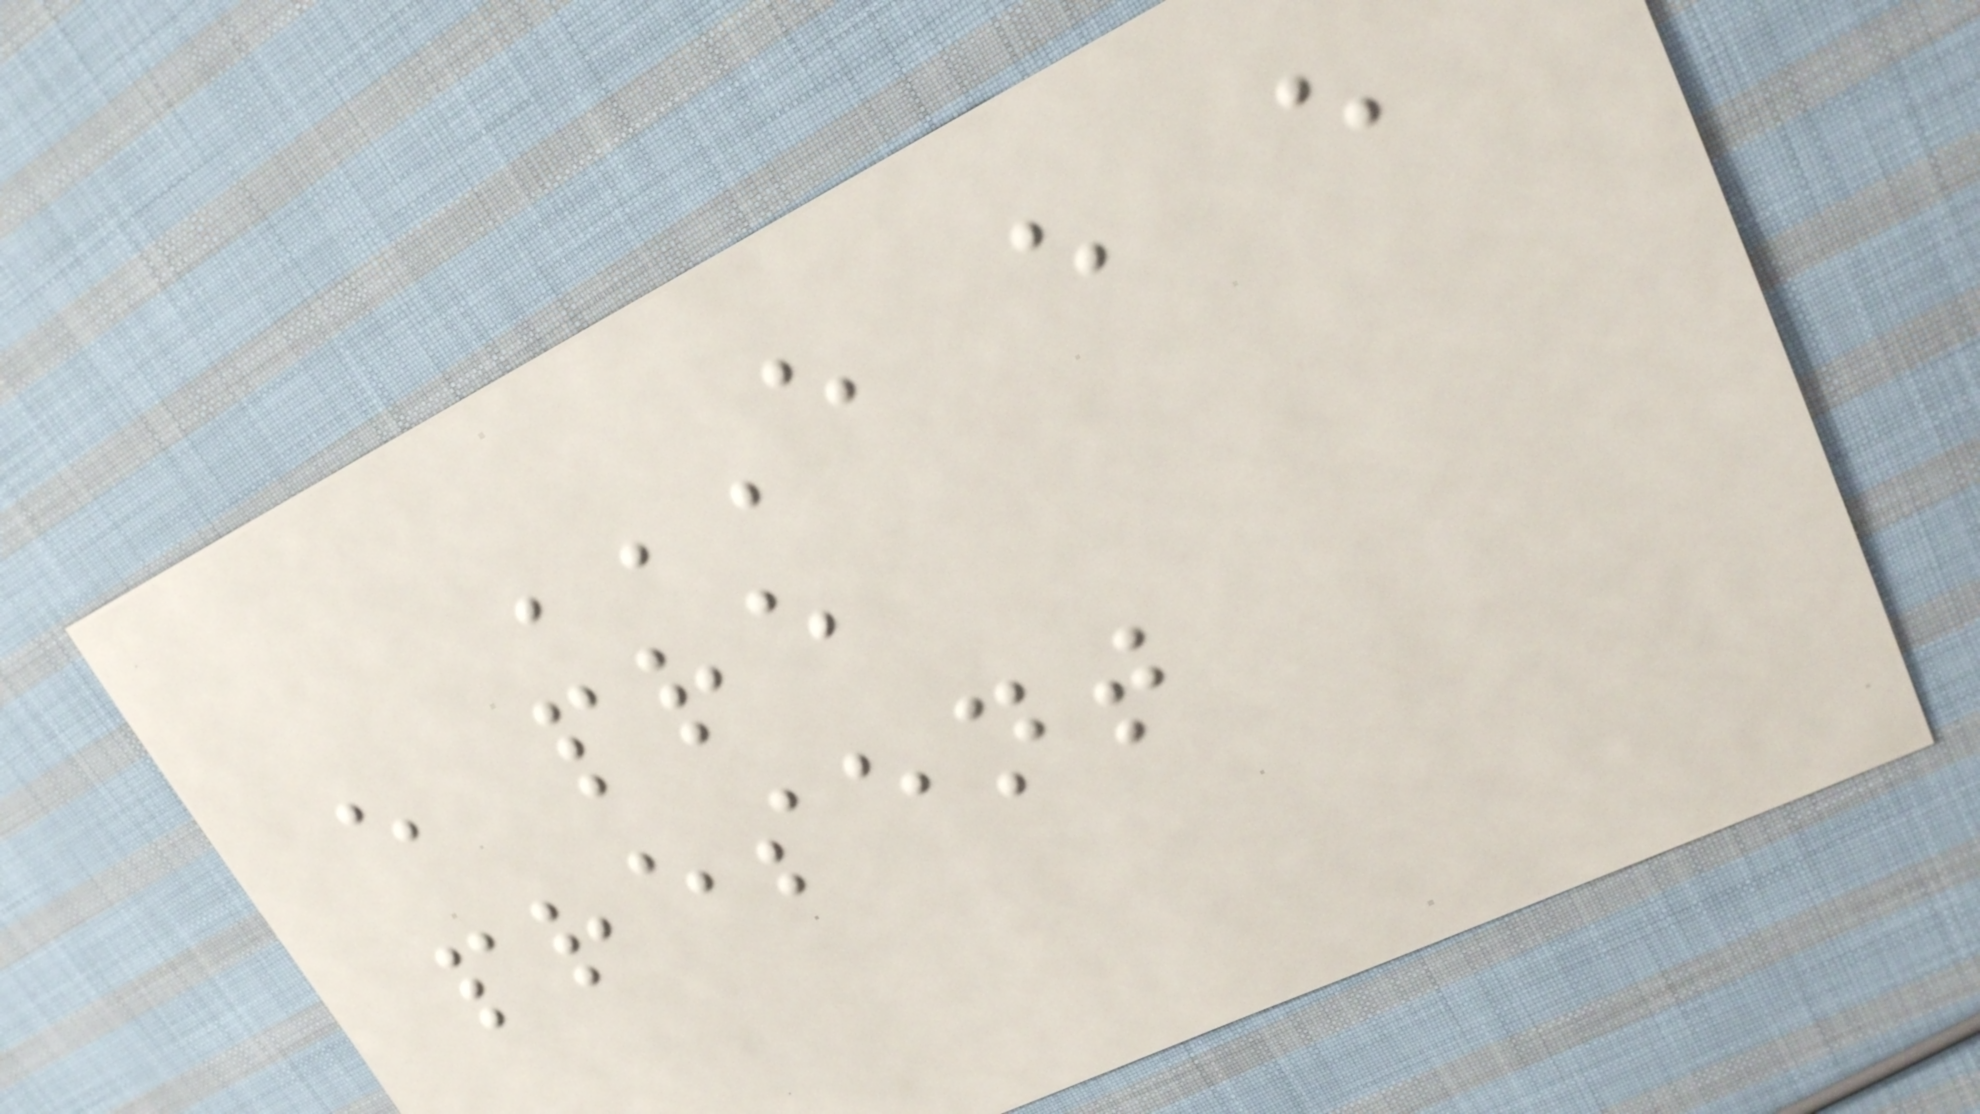E E E
E PRE
PRESENT
